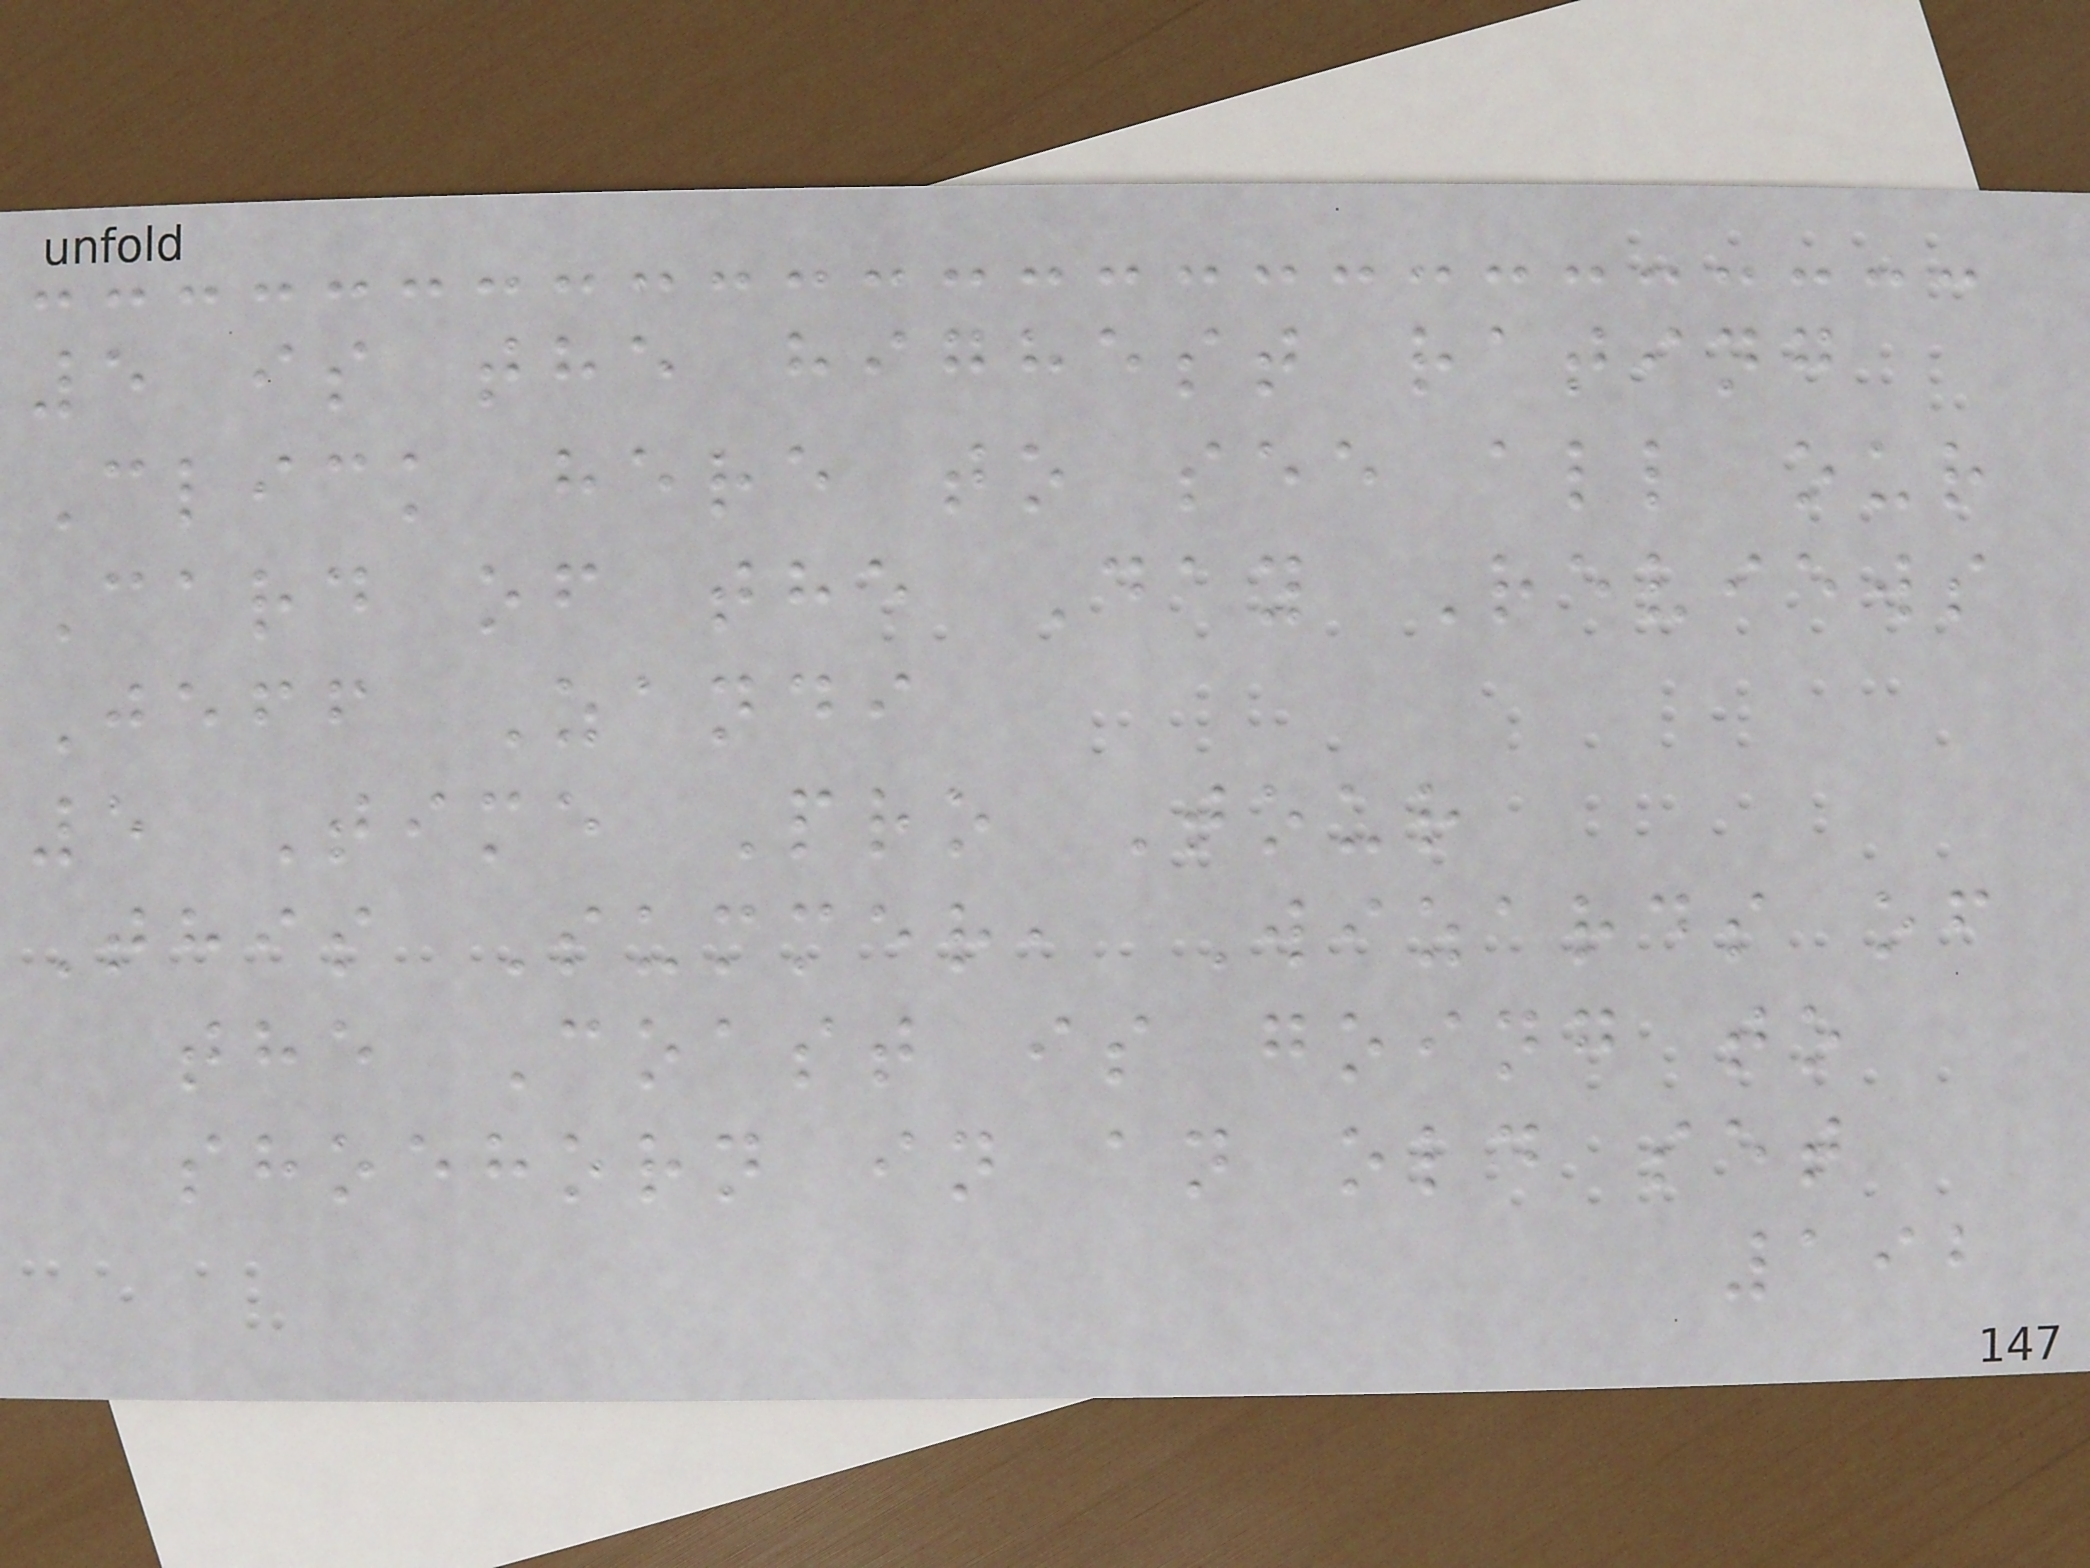5 is the highest rating
Click here to see all our
Card of the Day Reviews
Jeff Zandi
5 Time Pro Tour
This Summer, Wizards of
the Coast is going to
shoehorn in an old set
192
